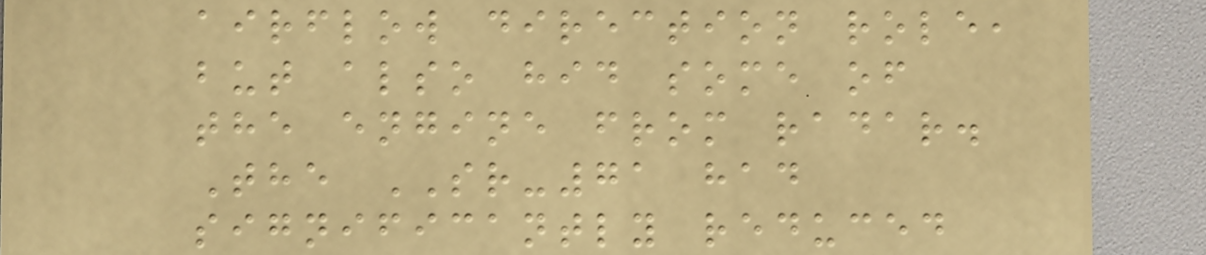airflow direction role,
but also hid some of
the engine from radar.
The SR-71 had
significantly reduced
